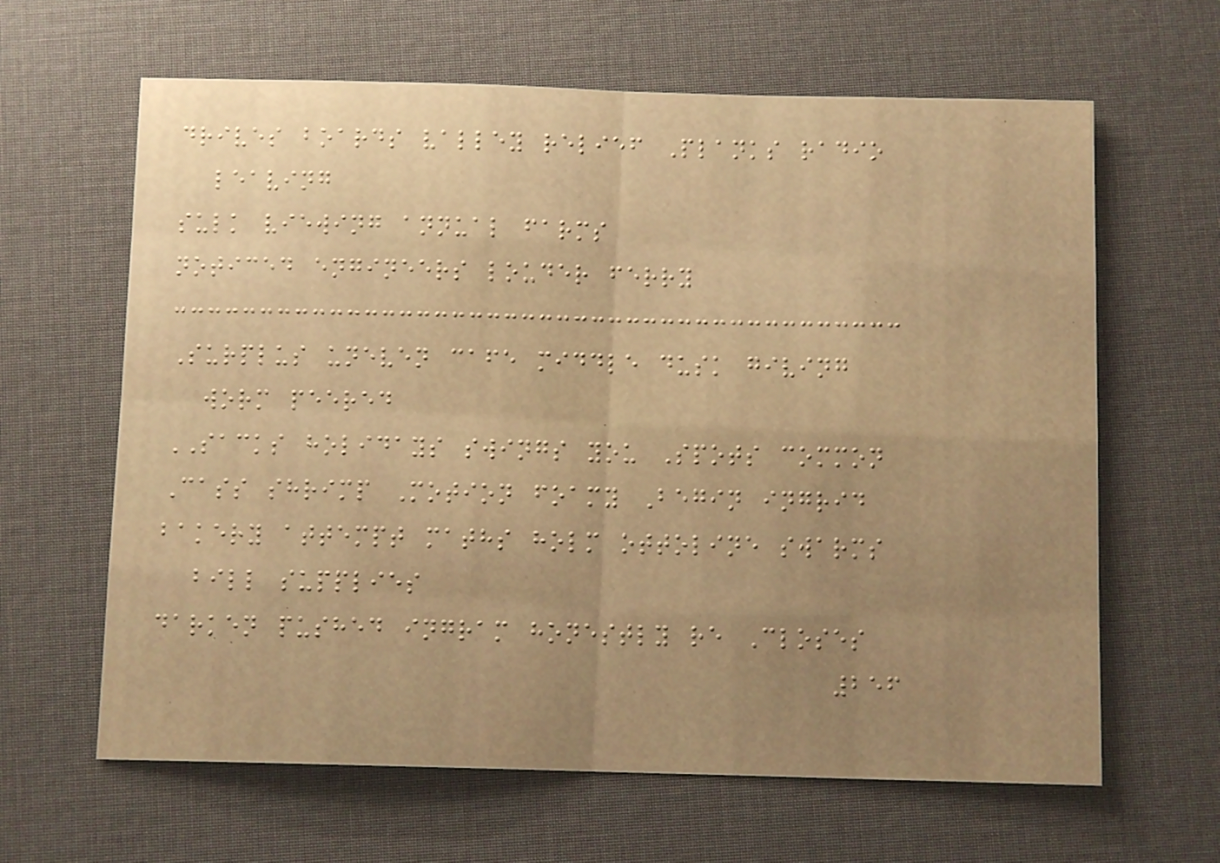drives boards valley relief Planks radio
leaving
sulk viewing annual farms
noticed engineers louder ferry
Surplus uneven cafe middle dusk giving
worm peered
SACKS holidays swings you Spots common
Cass shrimp Motion foamy Begin ingrid
bakery attempt maths holm ottoline swarms
bill supplies
darken pushed ingram honestly re Closes
256
